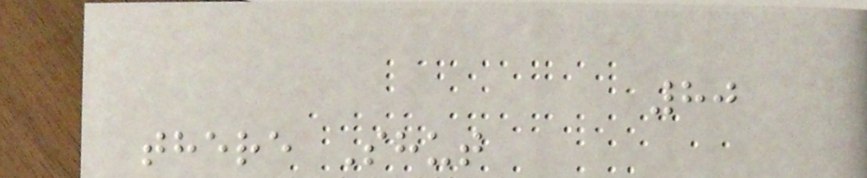80
there Shut
